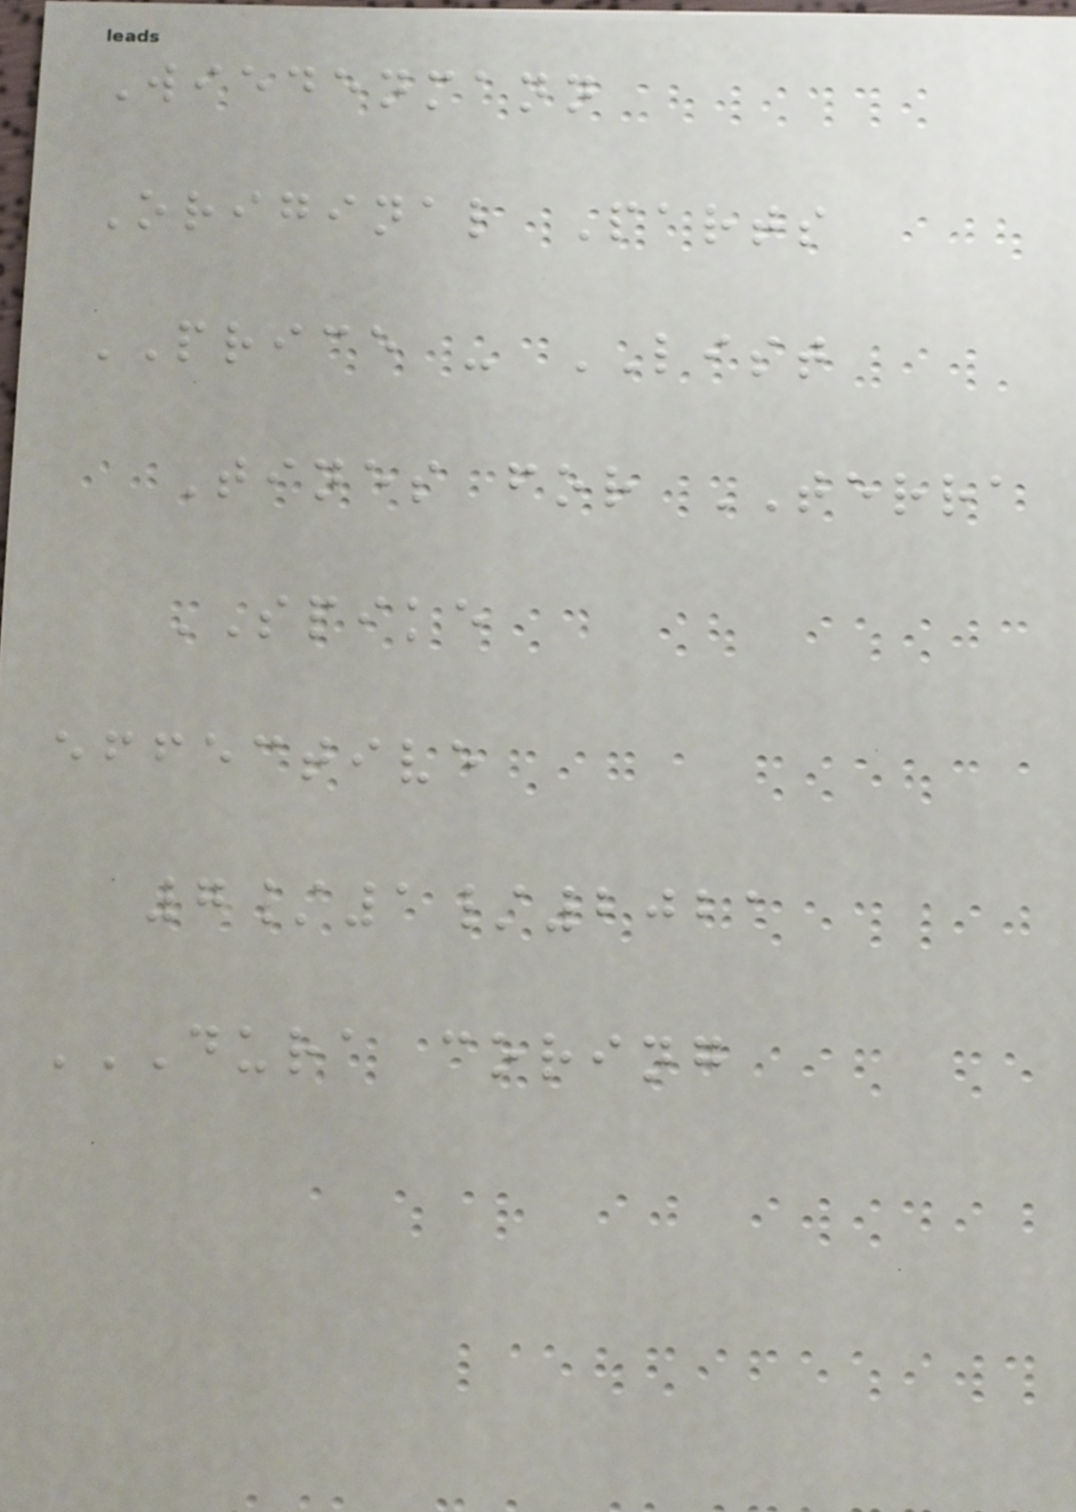Wiedenmann
Original Parts
PRICE - LIST
Tines for TERRA
SPIKE
effective
7/1/2021
DURA CORING
